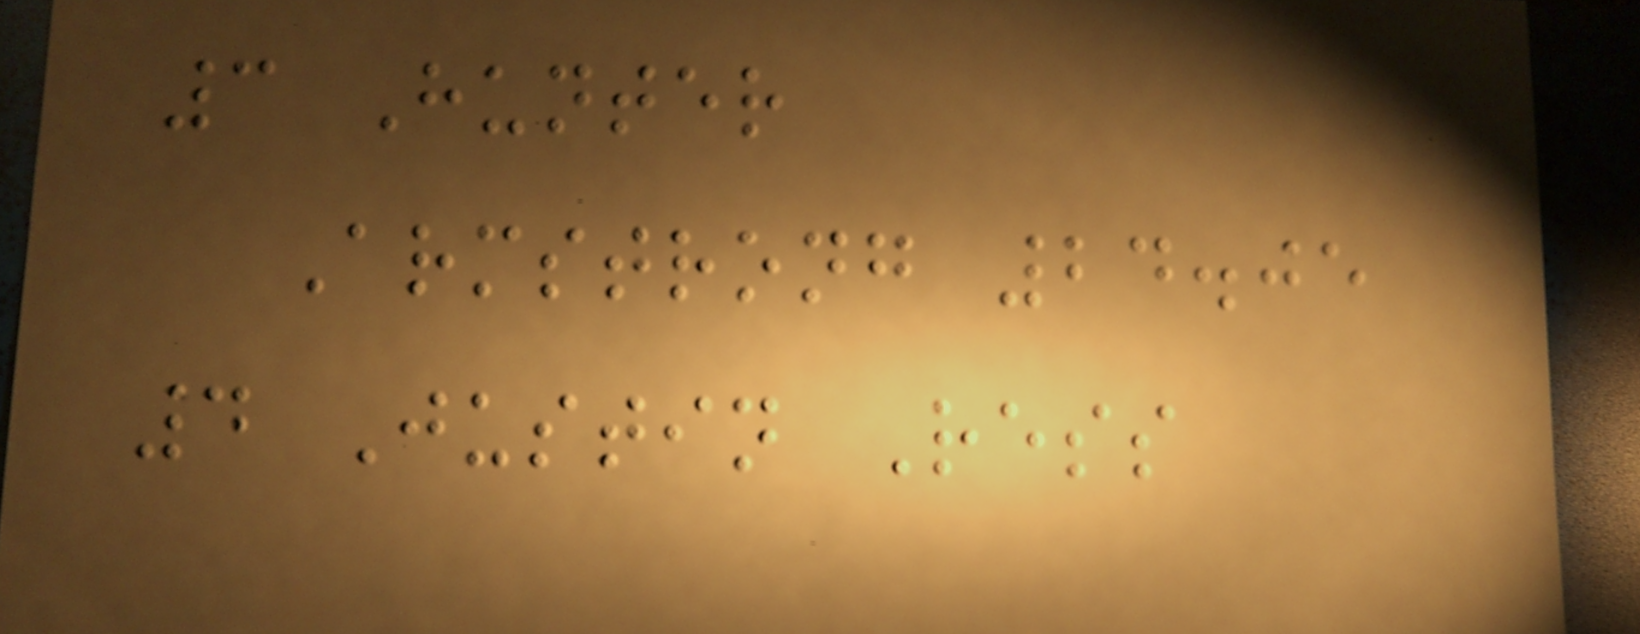3 Hunter
Armstrong 24.05
4 Justin Ress
